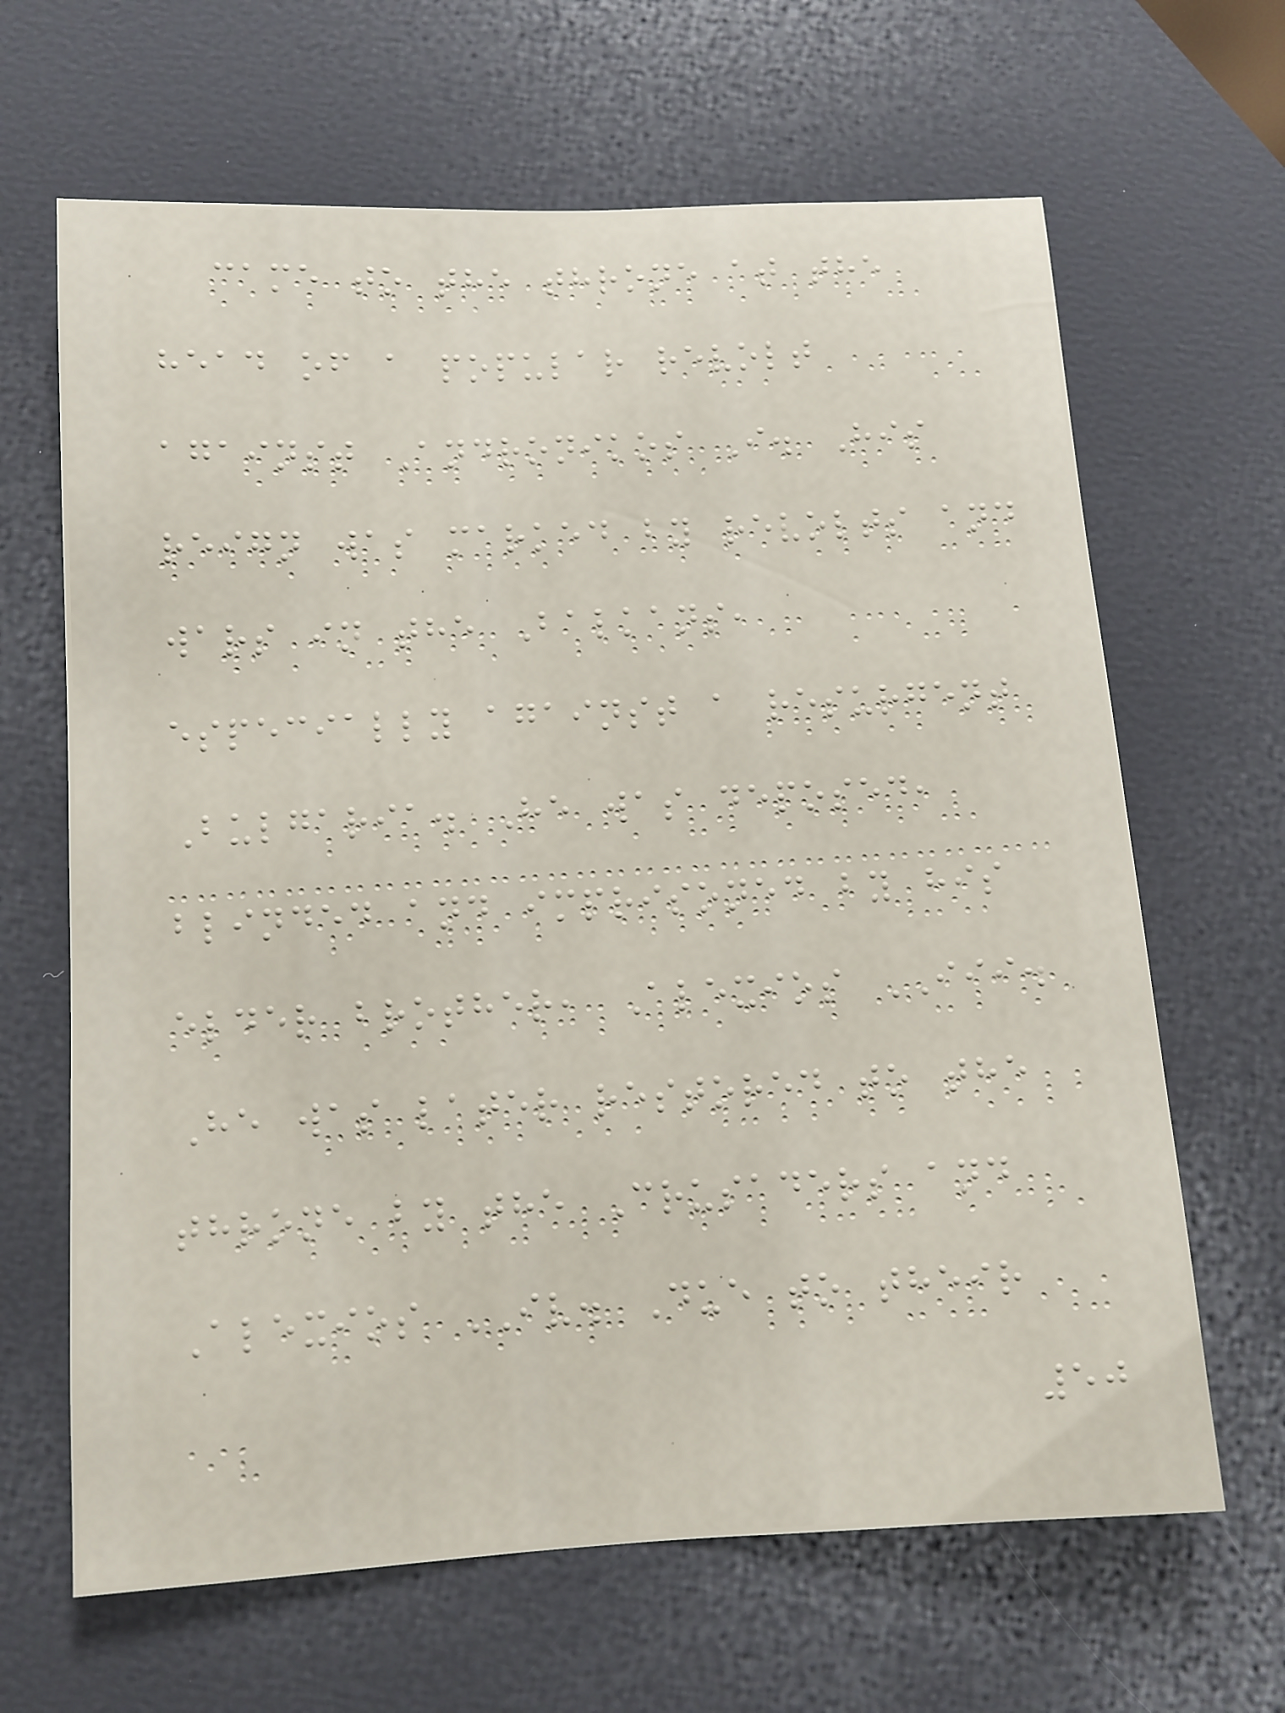came to the throne at the
head of a popular revolt
against Andronikos I. His
reign was marked by revolts and
wars in the Balkans,
especially against a resurgent
Bulgaria. He was deposed,
blinded and imprisoned by his
elder brother, Alexios III.
He was later restored to the
throne by the Crusaders and
Alexios IV. Due to their
50
